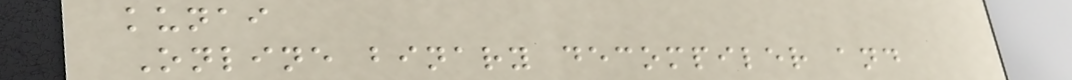kunai
Online binary decompiler and
